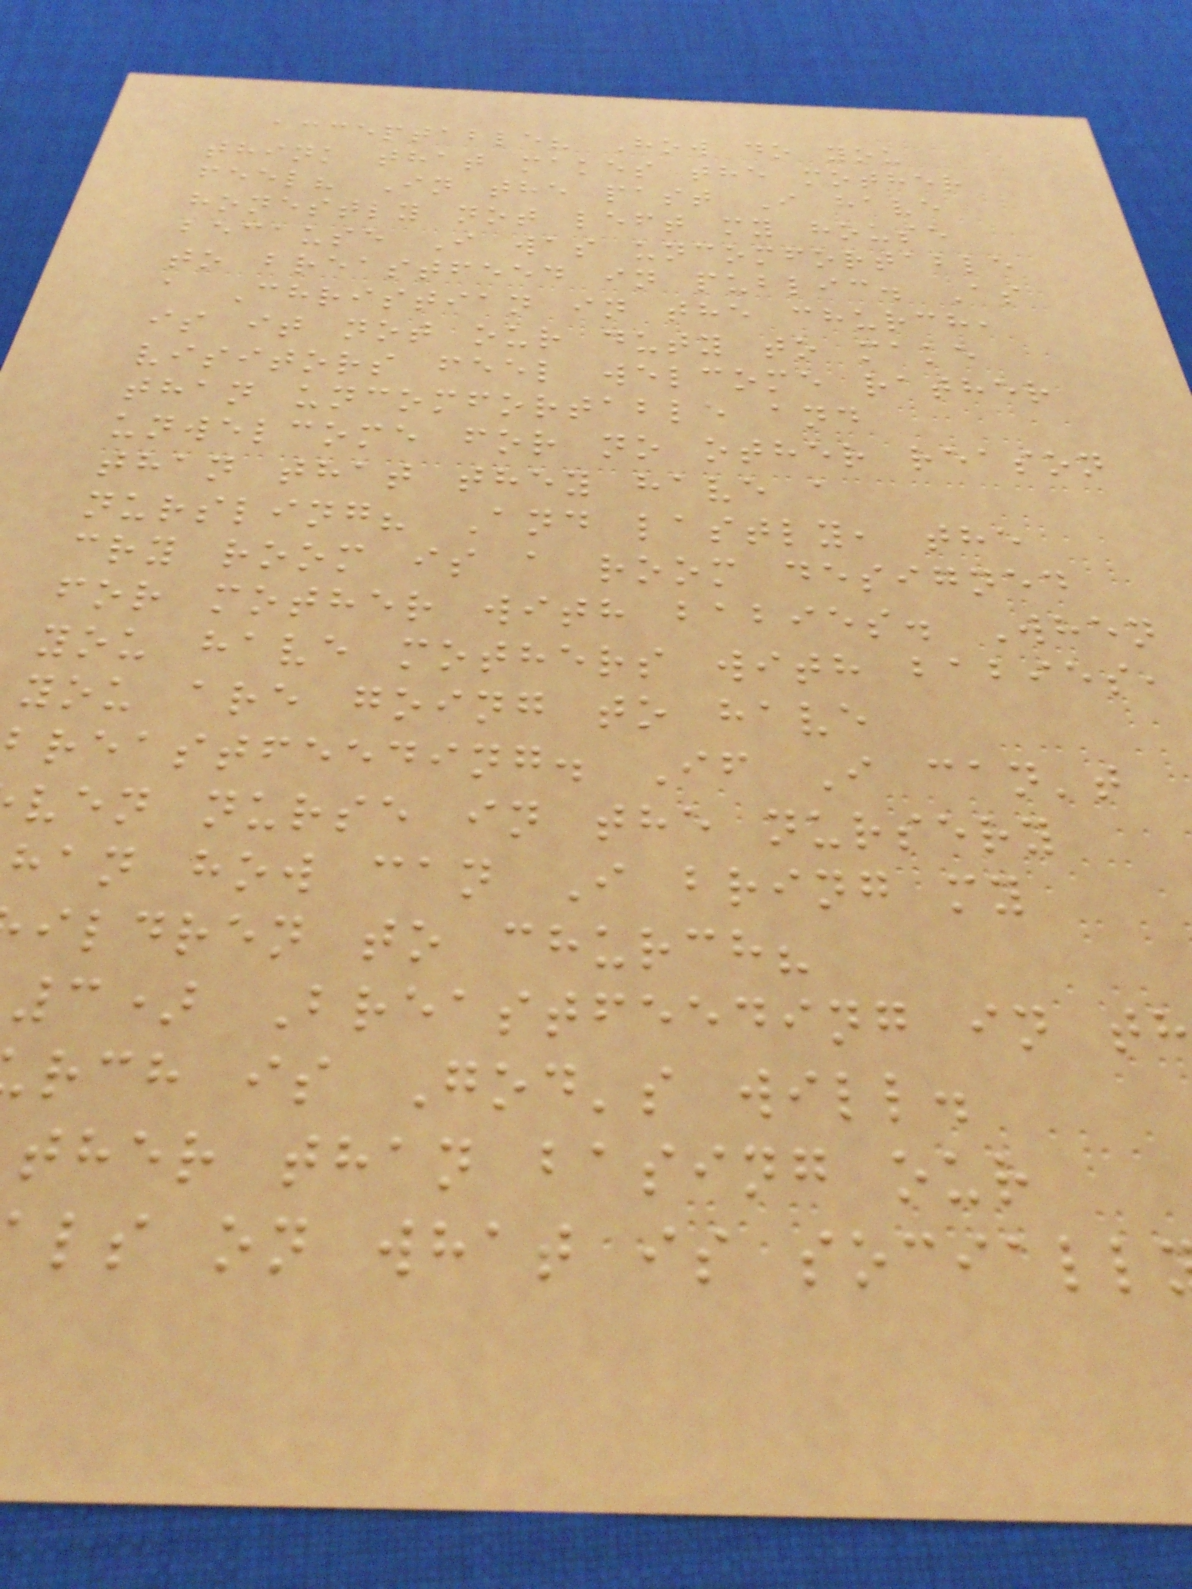acceptable? How do you
think that makes the mother
feel? In the past I have
honestly not left my house
because I was uncomfortable
to breastfeed in public. As
a Christian in the church,
is it not our duty to make
visitors feel welcome rather
than uncomfortable and
unwelcome for no other reason
than that they have a
nursling? And lastly, the
cry room is a room designed
for mother with babies. When
you have mothers with babies,
you are going to have
reastfeeding. If I can't
ven nurse in the nursery
han how can I bring my
ildren to church?
3) Breastfeeding in th
rch is God's will.
ther than basing our
ls on what is sociall
